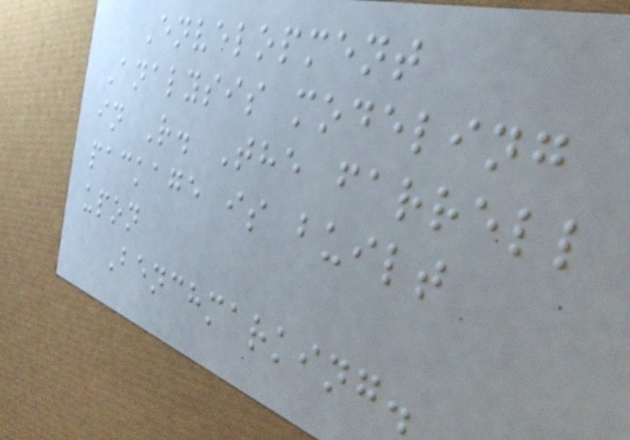Envelopment
Analysis modeling
in R. The farrell
package is built
upon
Benchmarking.
